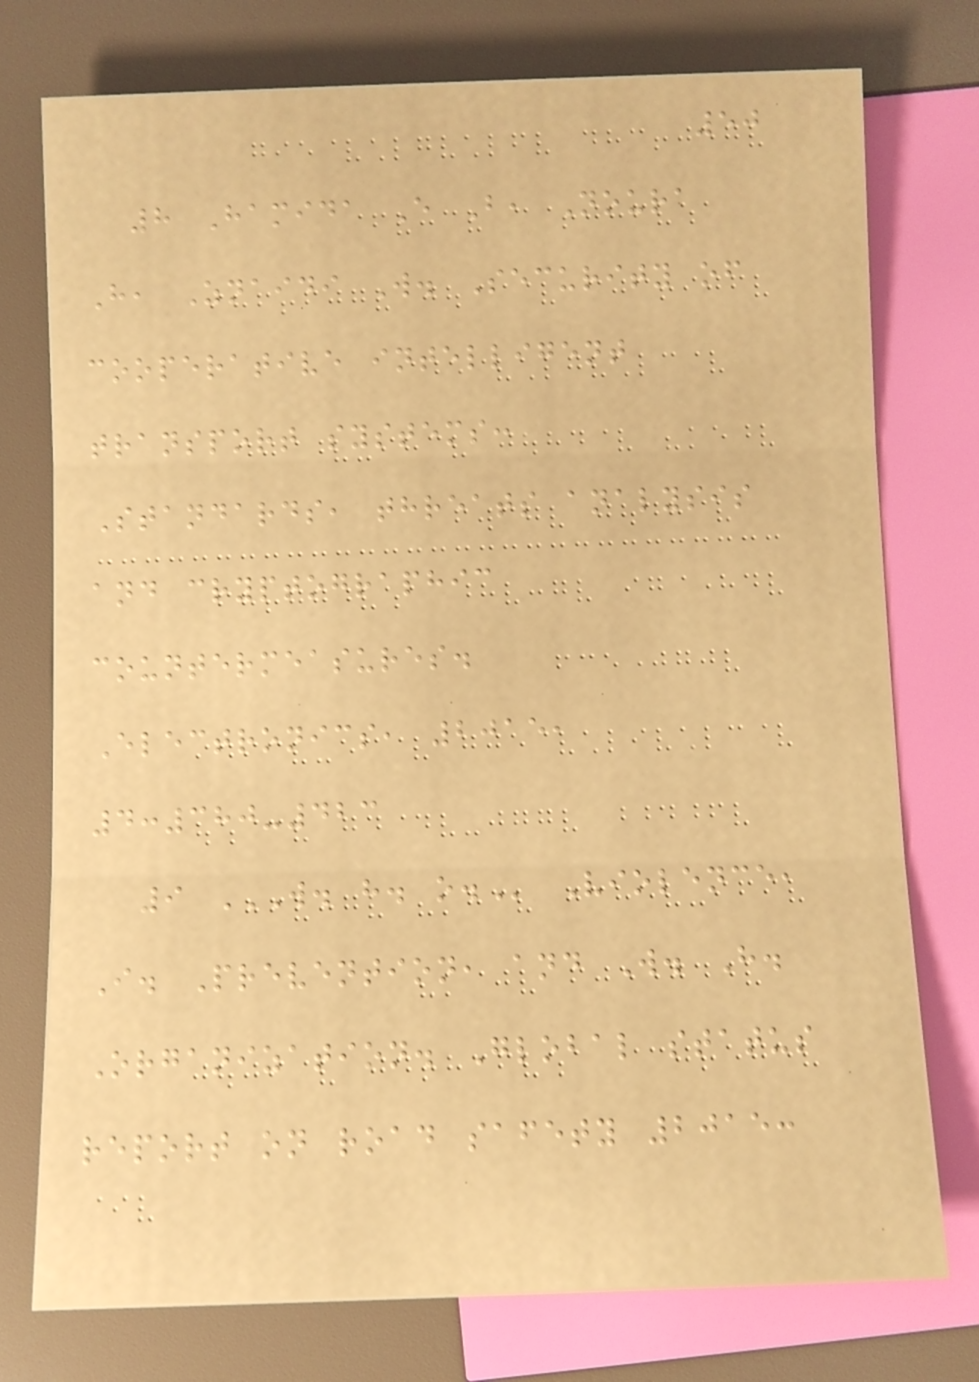50
8 Hamida E B, Noura
H, Znaidi W. Security of
cooperative intelligent
transport systems:
Standards, threats analysis
and cryptographic
countermeasures.
Electronics, 2015,
4:380-423
9 W. H. O. Violence,
I. Prevention, and W. H.
Organization. Global status
report on road safety 2015:
